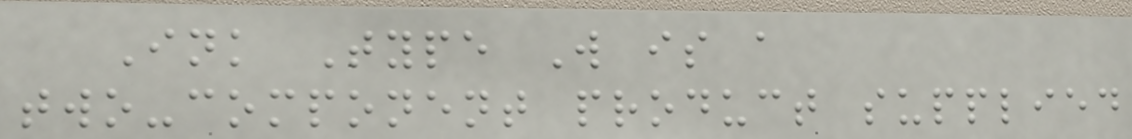Ink Type W is a
two-component product supplied
